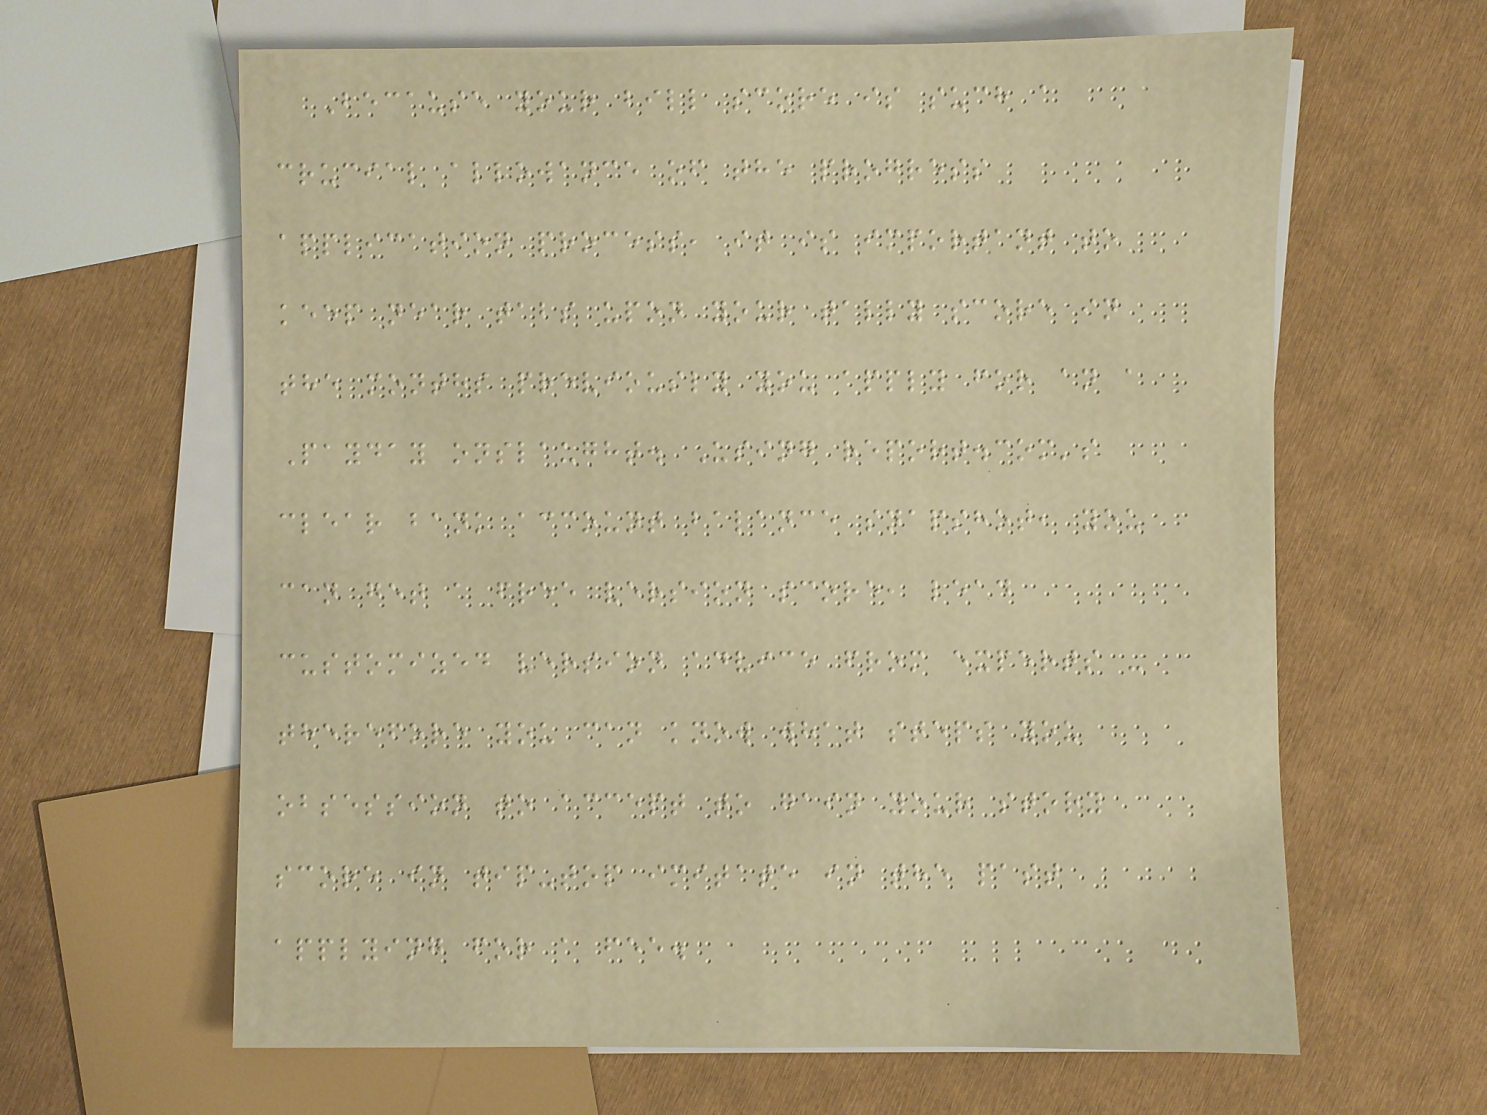Because your bill score is such a
crucial allowance of the progress
application process, it is important to
keep near tabs upon your tally score in
the months previously you apply for an a
Payday onslaught. Using report.com's
clear bank account balance snapshot, you
can get a free version score, lead
customized version advice from experts -
therefore you can know what steps you
obsession to accept to gain your story
score in tip-top imitate in the past
applying for a fee.
